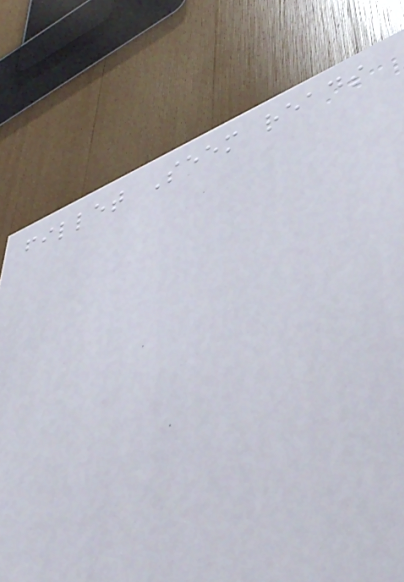fillet Seem reads
